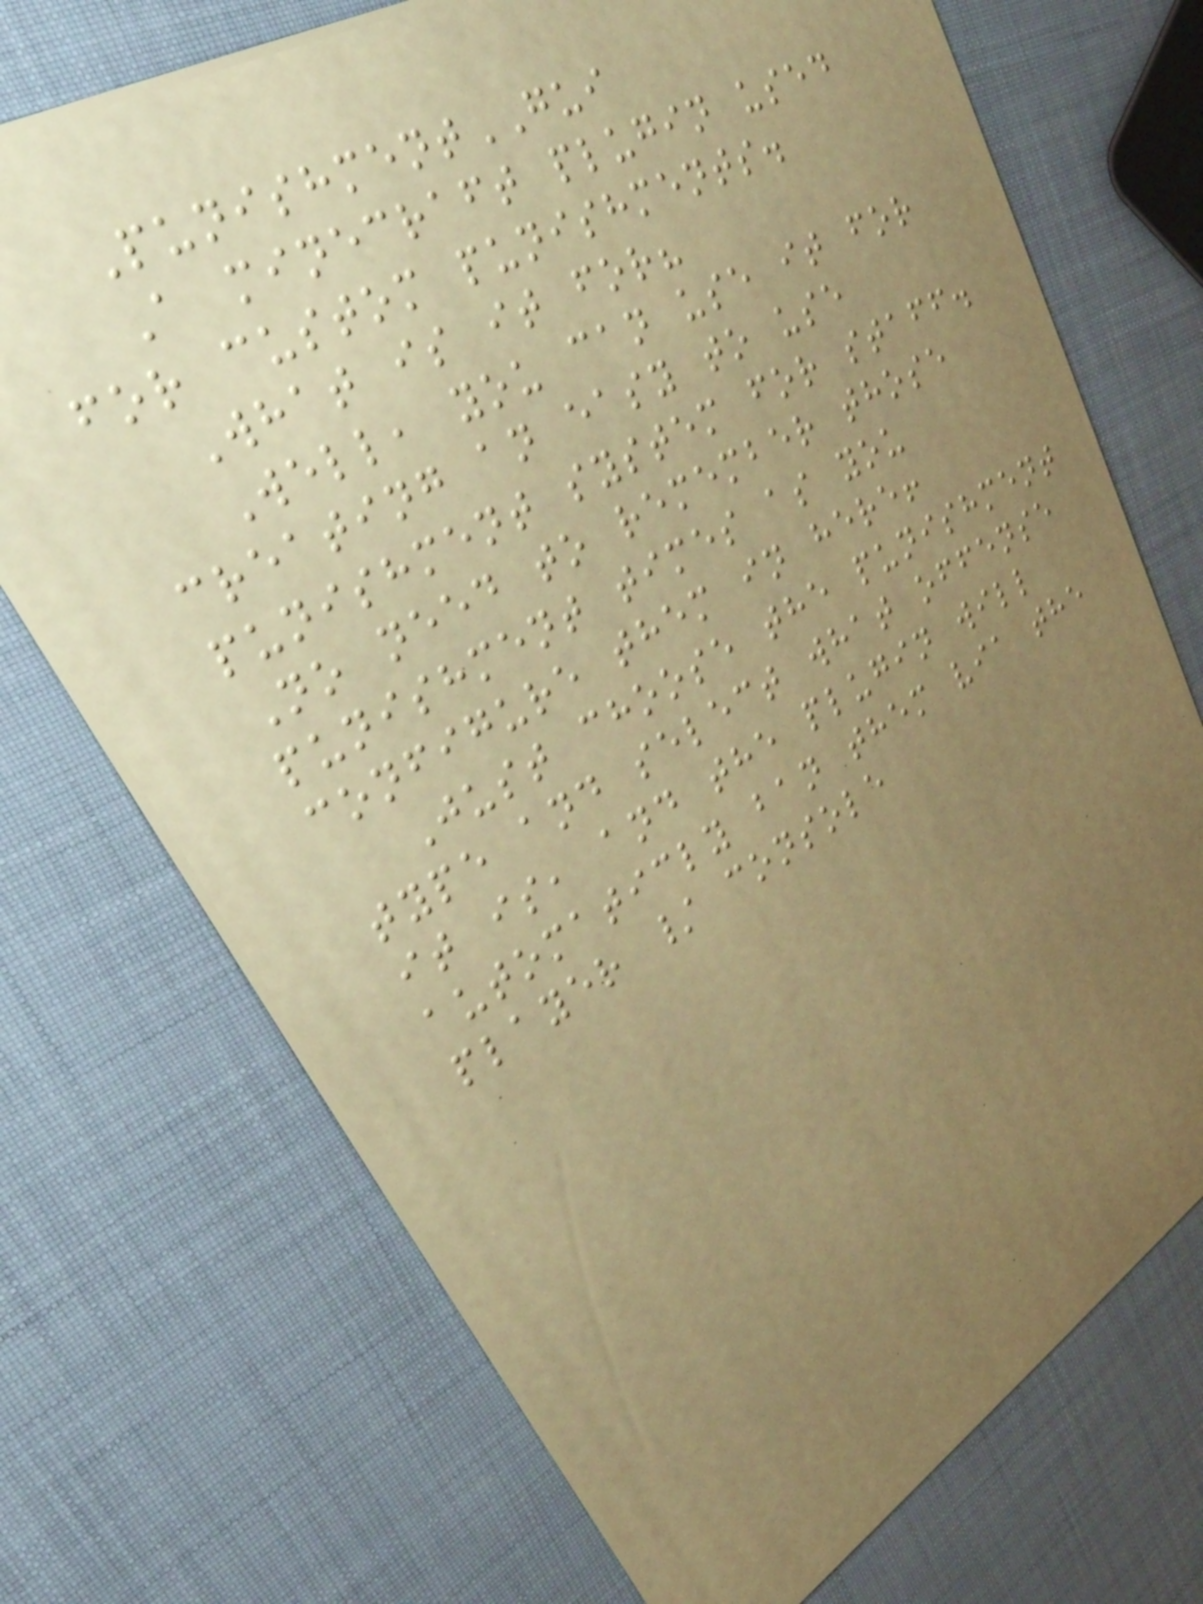PunishmentGUI
A minecraft plugin used
for custom punishments.
What is it for?
Well, you can use it for
creating an easy to use
punishment system for staff.
No need to remember those
punishment times as you
configure them in here!
Just choose the punishment
type and select what offense
it is, and the plugin will
automaticly ban them via the
player / console
